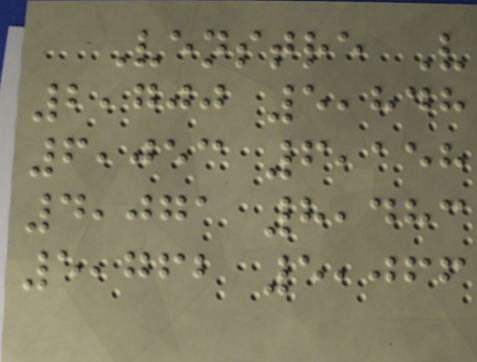Venstre V
2,700 5,848
6,053 6,158
4,071 8,483
5,762 5,066
